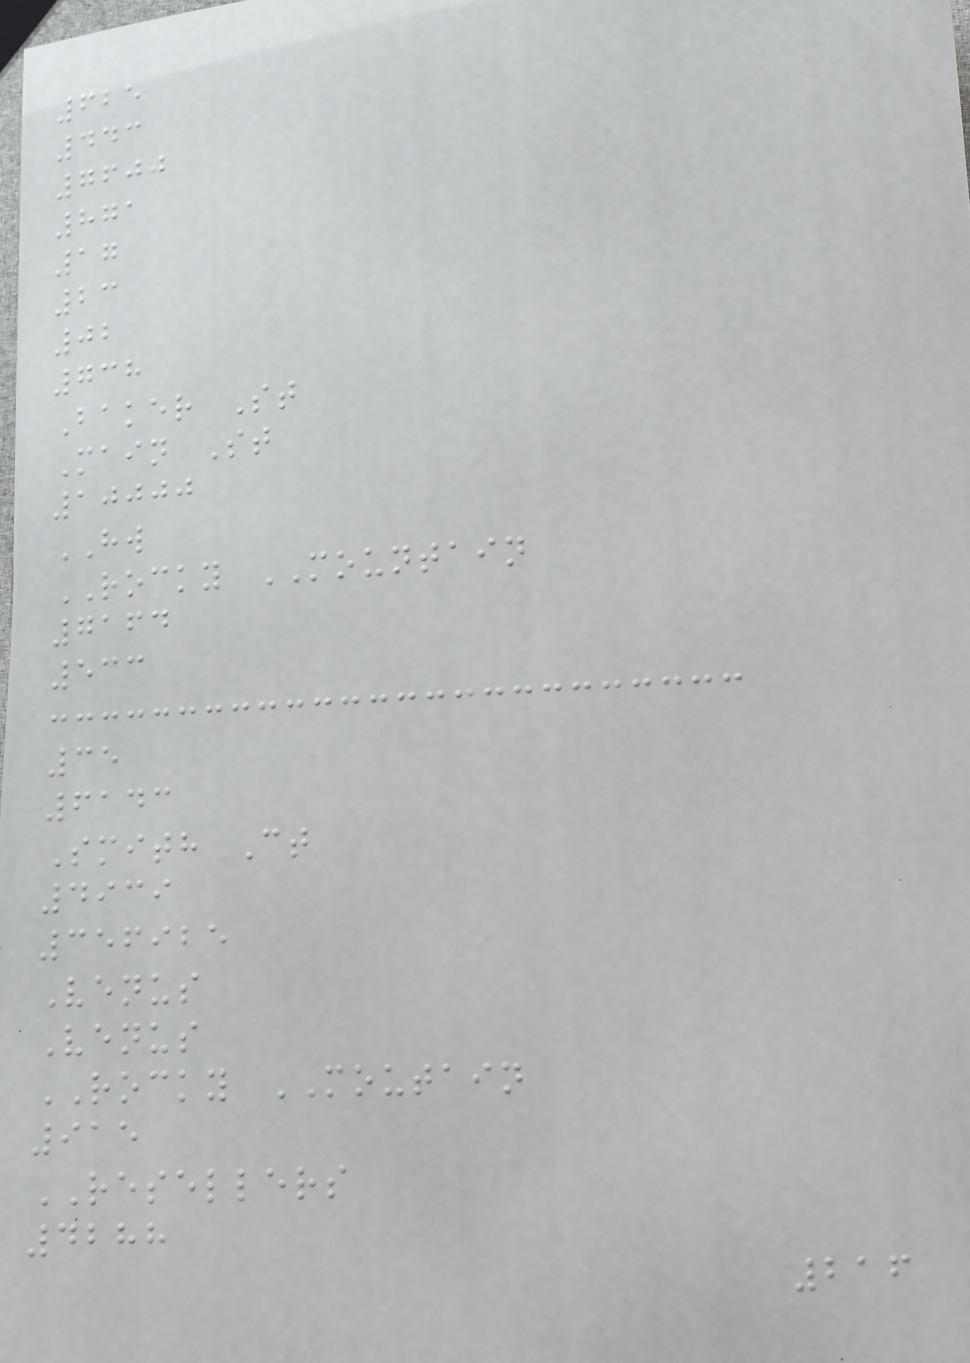625
443
7600
871
17
23
02
738
Baker St
Main St
10000
HW
ROCKY MOUNTAIN
7164
533
35
6143
Smith Ct
4939
356925
Venus
Venus
ROCKY MOUTAIN
915
RESELLERS
4288
216
